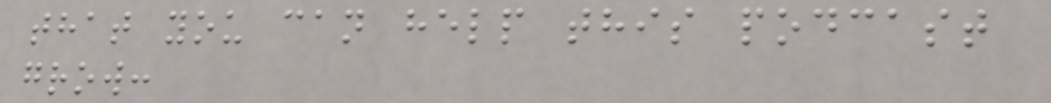that you can help this podcast
grow:
